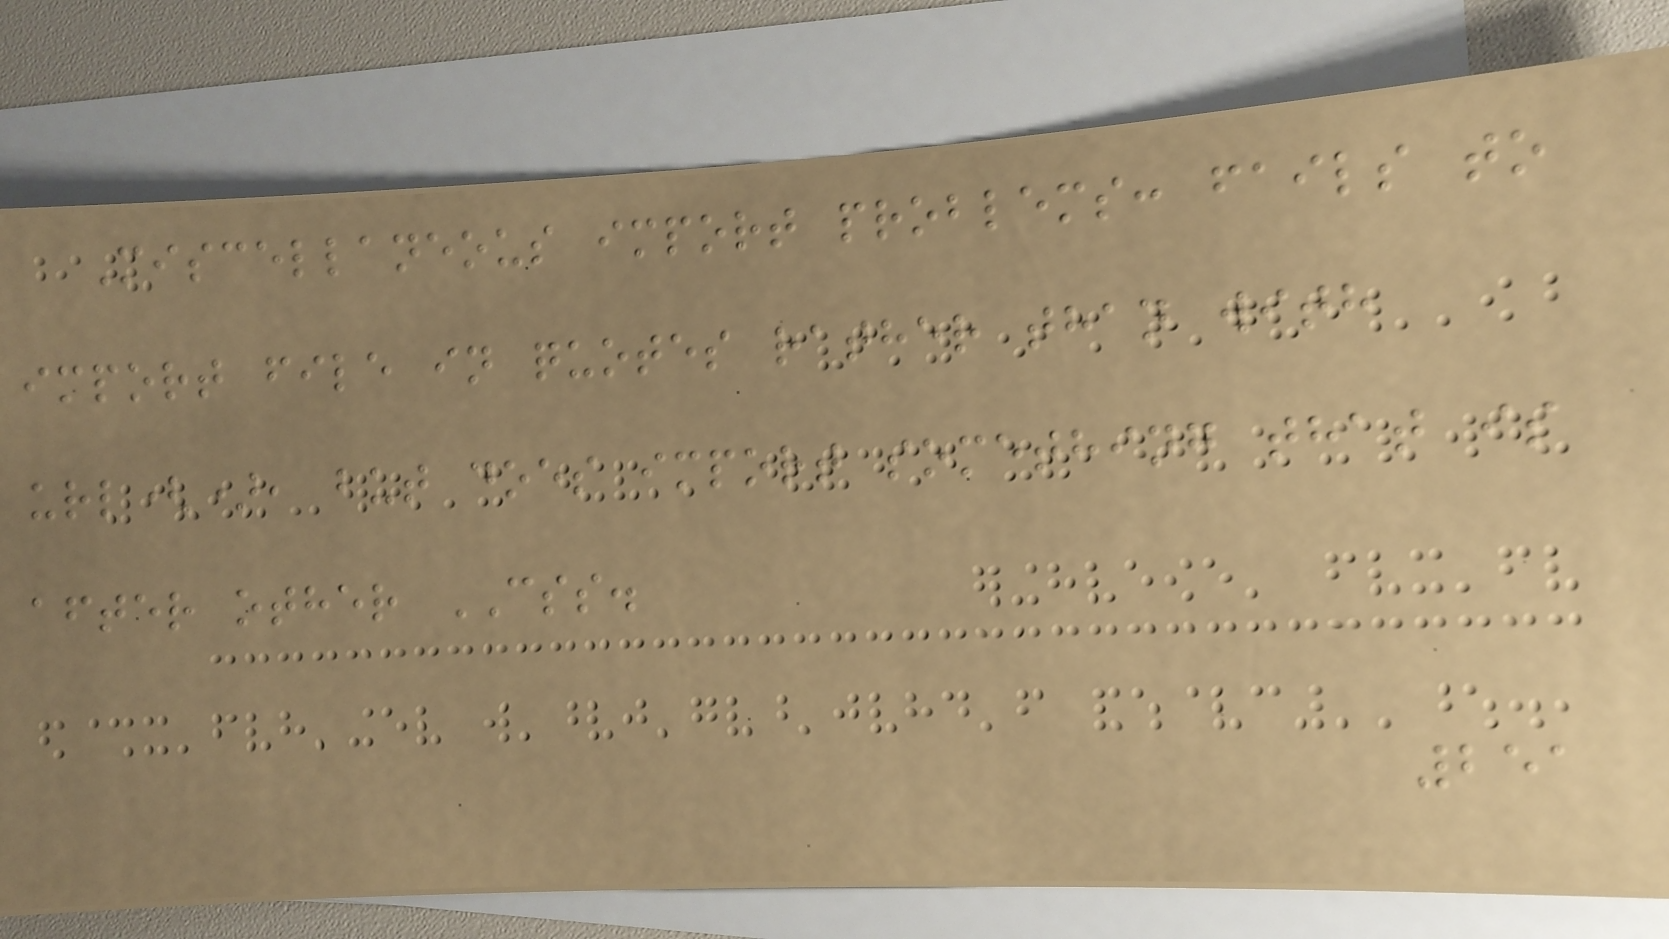Miscellaneous import problems: fails to
import file in quotes rather than with
url(), but does import something that is
after other CSS.
251
